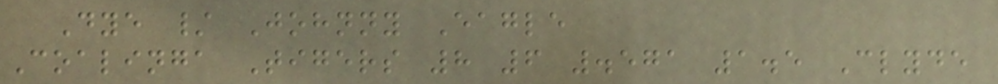Dye / Johnny Eagle
Coalinga Tigers 8 6 .571 1.5 Clyde
